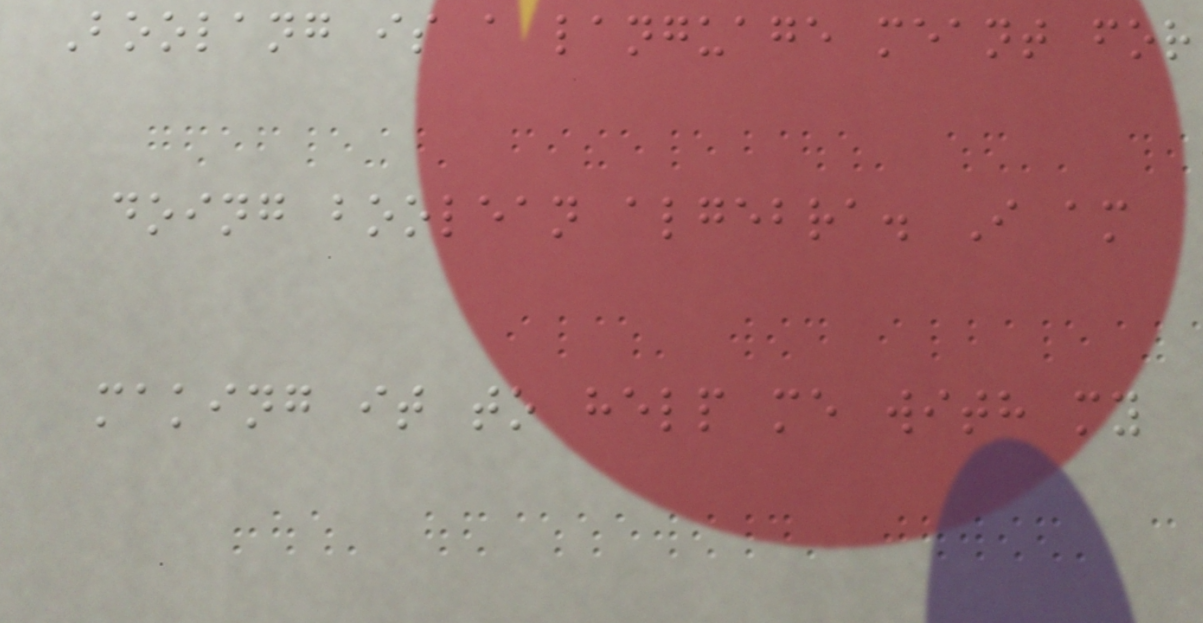Boolang is a language meant for
doing boolean algebra. I am
making it to help me with my
